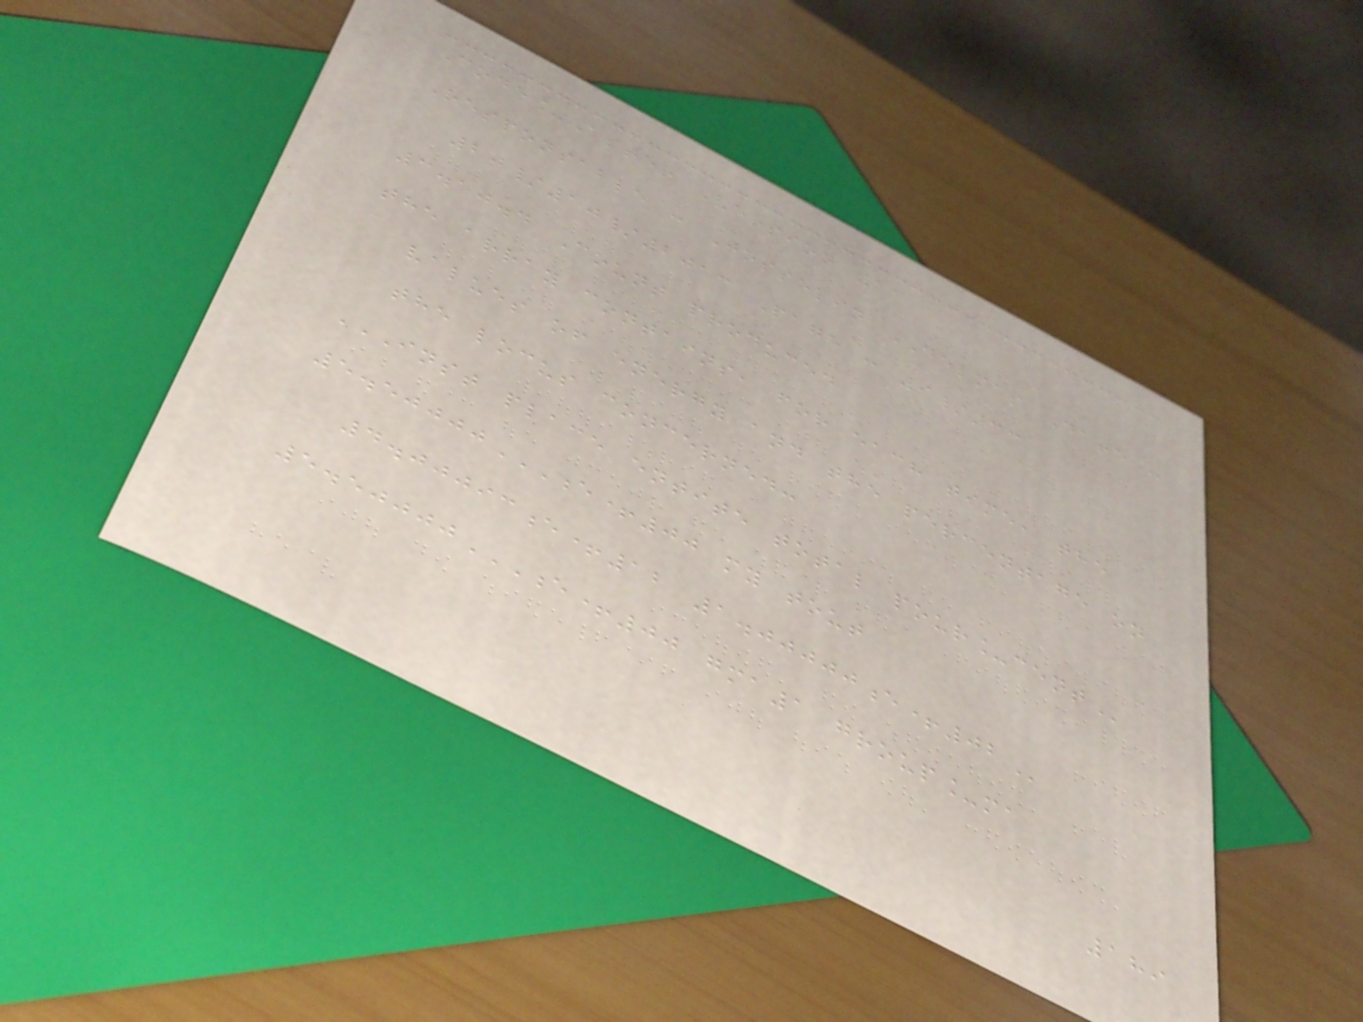Code_Aster Version 11
Responsable : Josselin DELMAS Date :
20/10/2013 Page : 9/33
3.10.4 Count produced
the array contains, for each time, the
values of energy and the percentage on
the locus concerned:
INST PLACE ENTITE TOTAL POUR_CENT
5.50000E+00 MY TOUT
4.00093E+12 1.00000E+02
5.50000E+00 GMA1 GROUP_MA
189
